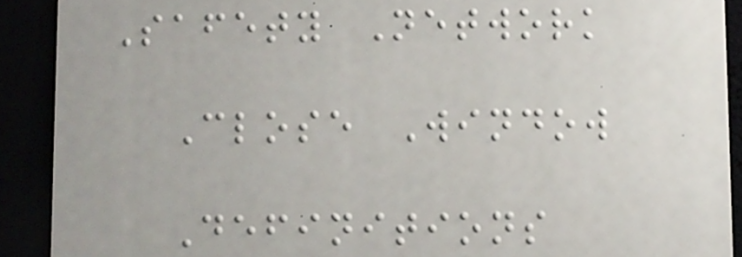Safety Network
Close Window
Definitions
